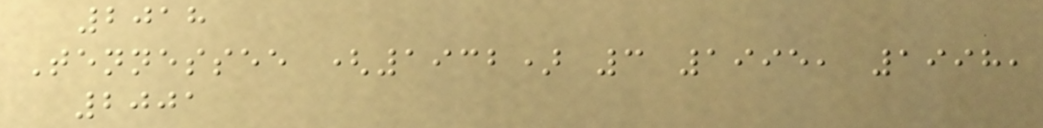2018
Tennessee (1932) 3 1995, 1998,
2001
